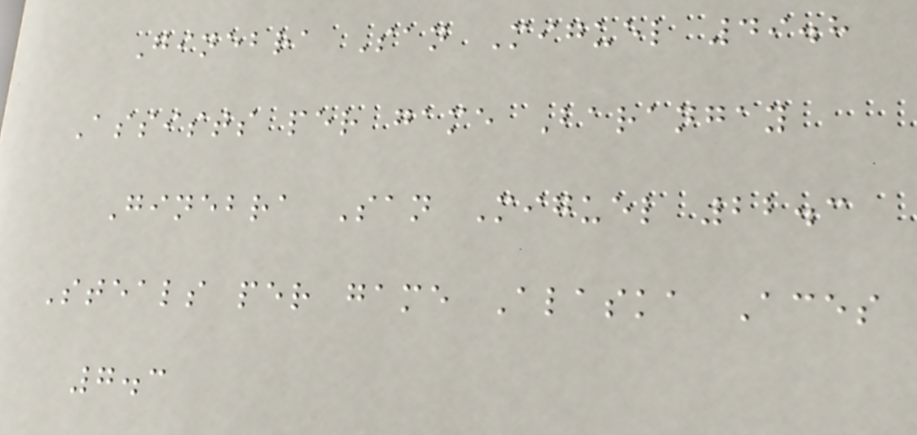Ginebra San Miguel 49.8
Assists per game Barangay
Ginebra San Miguel 22.3
Steals per game Alaska Aces
7.3
